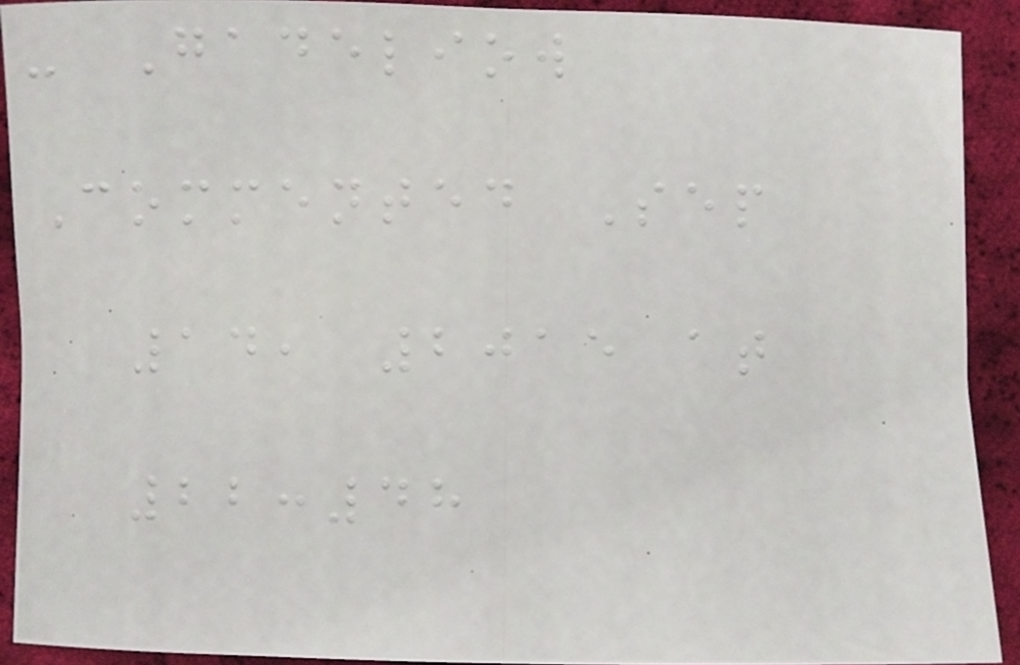- Gadeliow
Commented Sep
14, 2015 at
22:48
